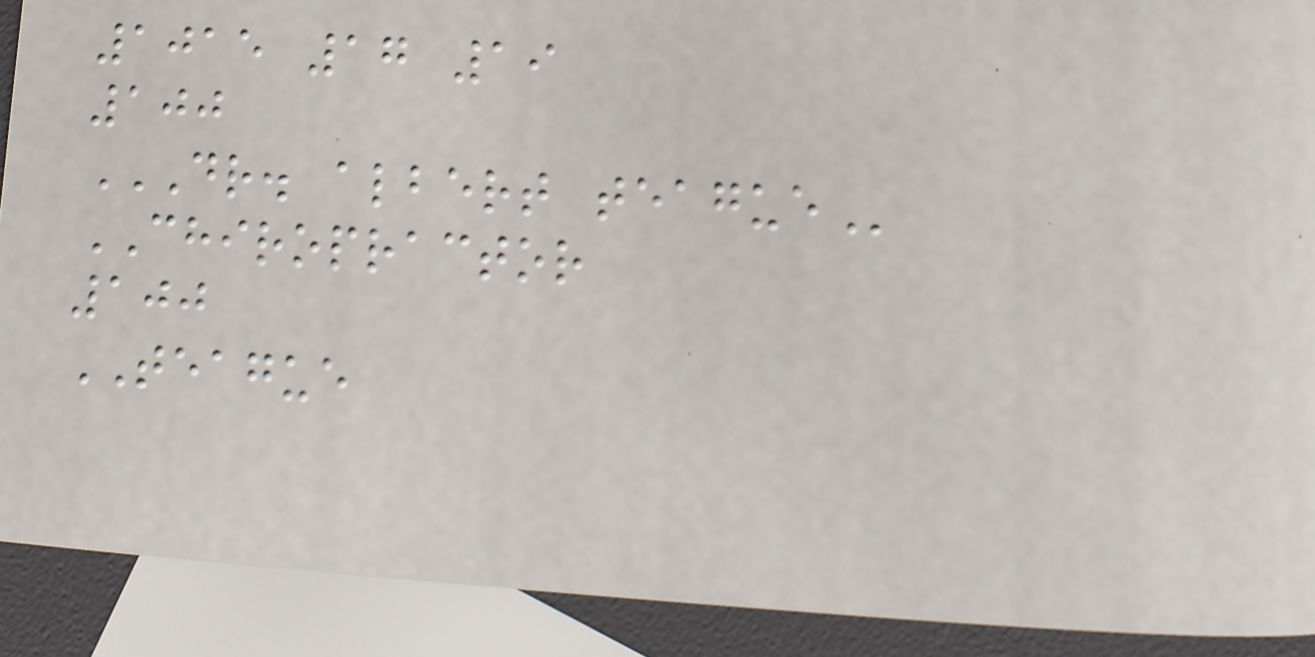1015 17 19
100
DR. ALBERT TEAGUE
CHIROPRACTOR
100
TEAGUE
